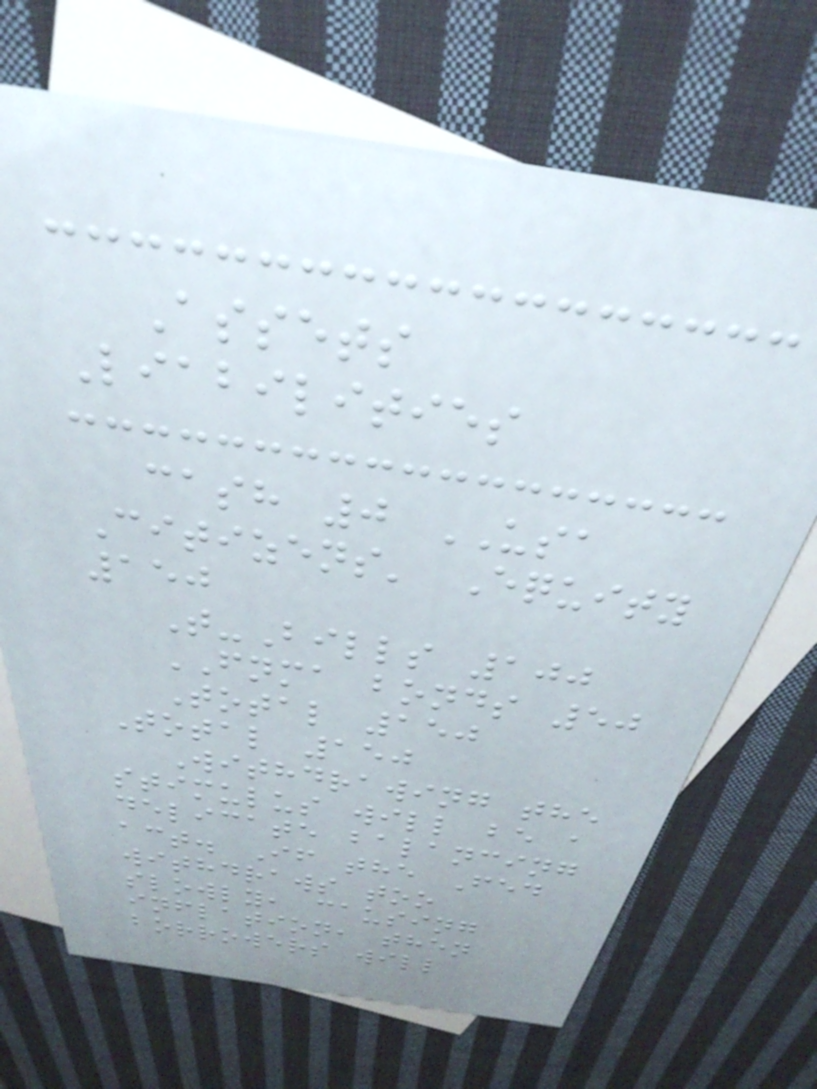Assets
Liabilities
cash 0 USA
Citizens' Equity
150
T-Bills 100
FNMA bonds 50
Total 150
Total 150
Withdrawing the
stimulus will be a
delicate balancing
act. If the Fed
withdraws too
slowly, causing
inflation, then
borrowers will
